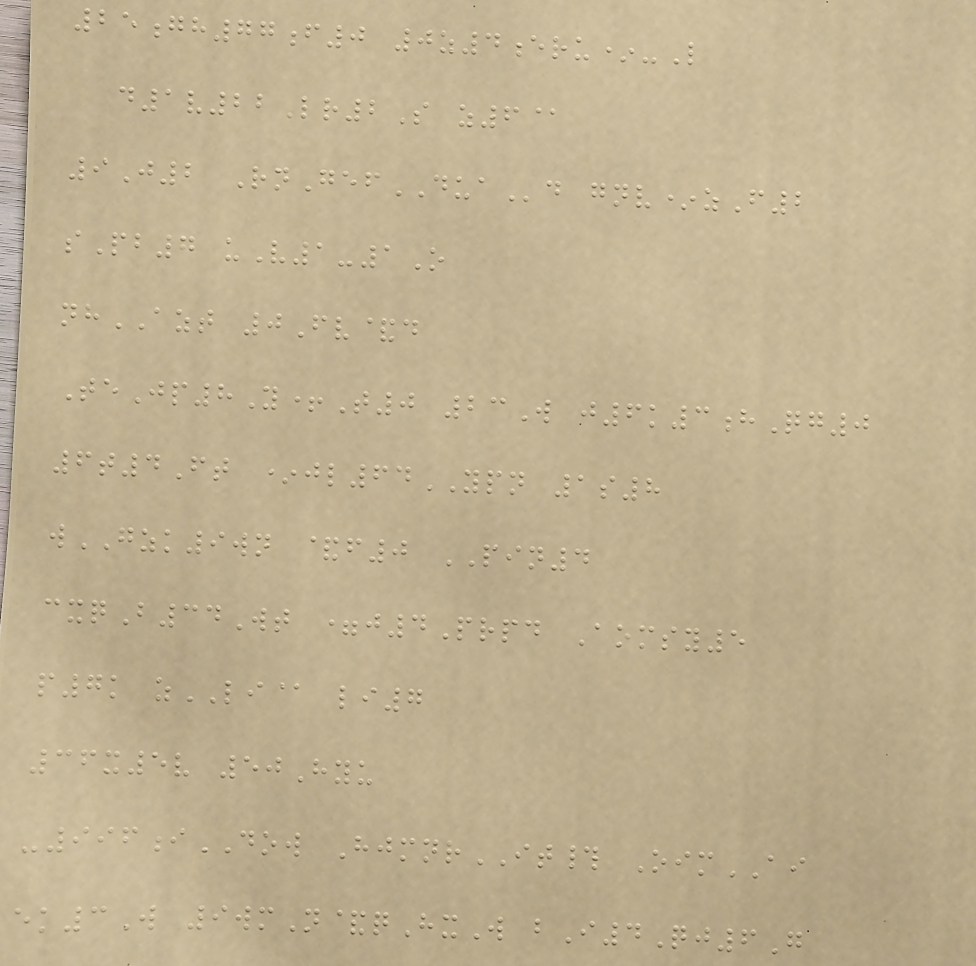25gh77f0 0z4eru*-L
d1v22Lr2S z6@
9J2 RnGefDUAd gnv*zF2
sPb7 uV1-1O
nhAZT 0Fv&d
TeJp8Y+T0 23W j6k3hQg0
6t4Ft *jl64YPN 1s8
wGZK9wn &f0 PIN4
cxqB34Wt =j4Prpd Aomsy5
p7k zLI@ li7
36x5v 50Hyu
-996iDOW HjmnrIT# OimAI
ek3W 9wmN&qHxW bI4Qj6G
